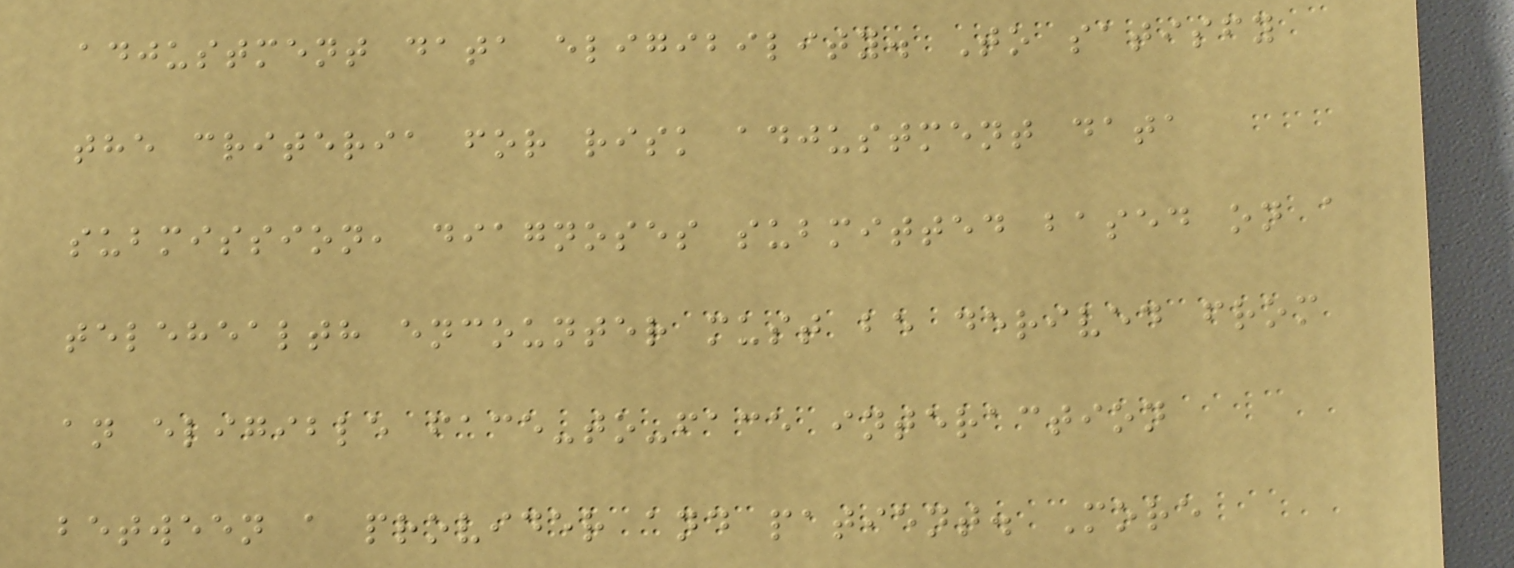adjustment data eligibility. To satisfy
the criteria for risk adjustment data
submission, diagnoses submitted based on a
telehealth encounter must be derived from
an eligible face-to-face interaction
between a provider and patient. More
